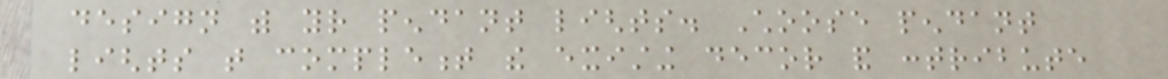design with your pendant lights. Choose pendant
lights that complement the existing decor and contribute
